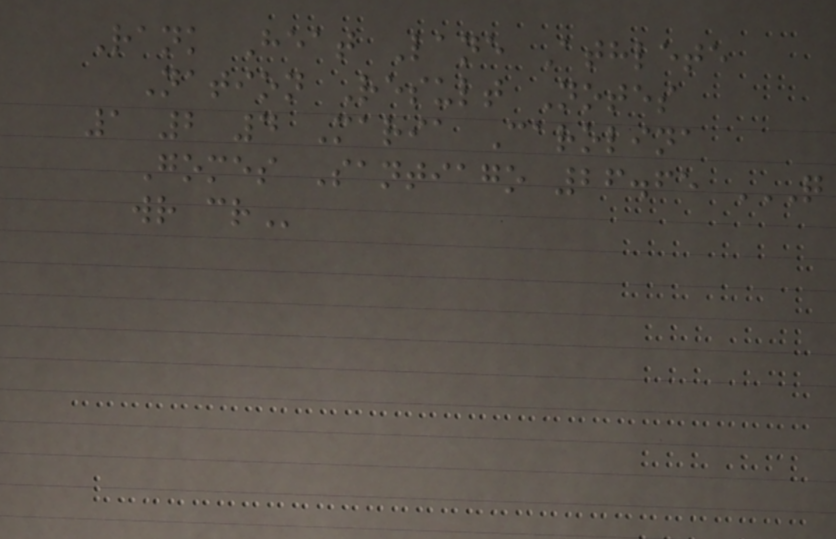Rank Heat Lane Athlete
Nation Result Notes
1 2 4 Maria Carolina
Gomes Santiago 26.65 Q
WR CR
